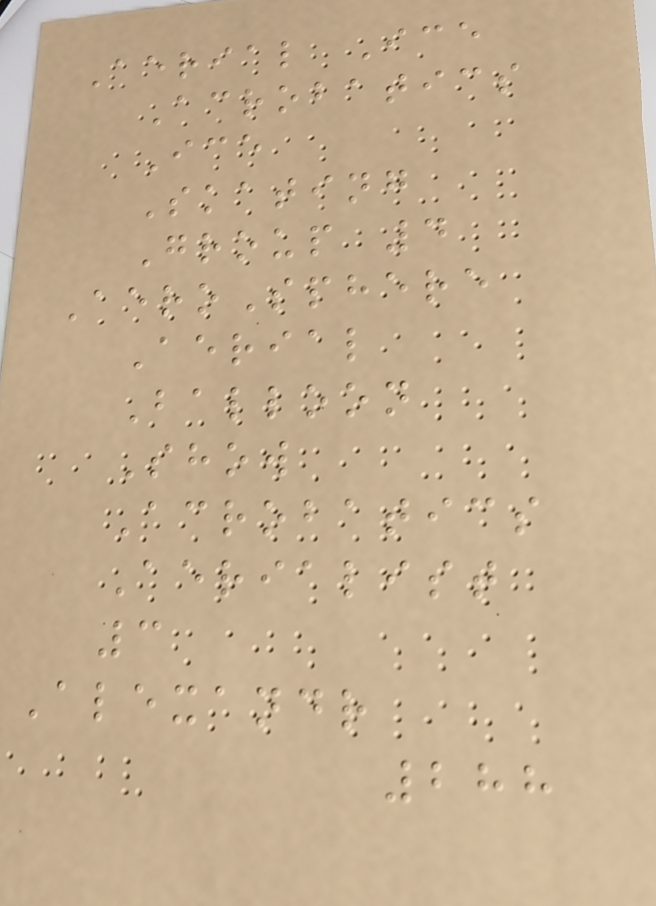Aerial Ice
Acrobatics
Ice
Skating
Group 4
AeroSphere
Aerial
Balloon
Show
Acrobatics
Aerialist
3
Alexandr
288
